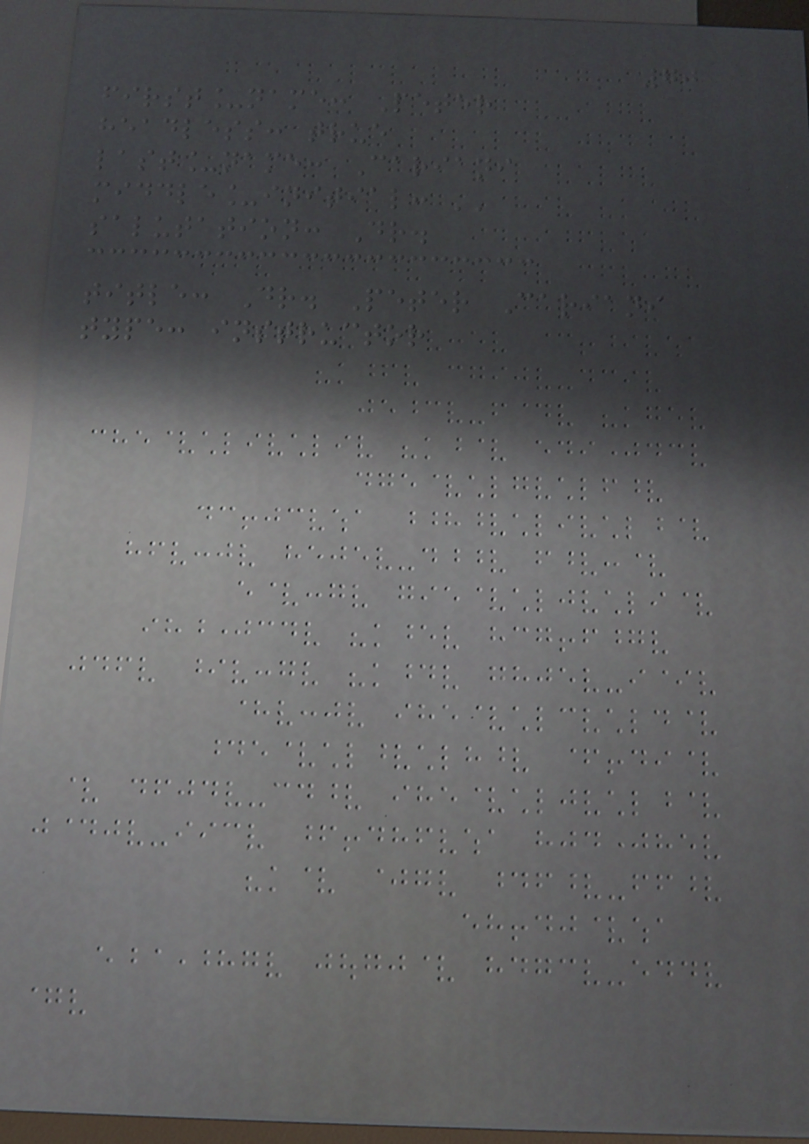70
first_name: Peter
headless: true
last_name: Cariani
middle_initial: ''
salutation: Dr.
title: Dr. Peter Cariani
type: instructor
